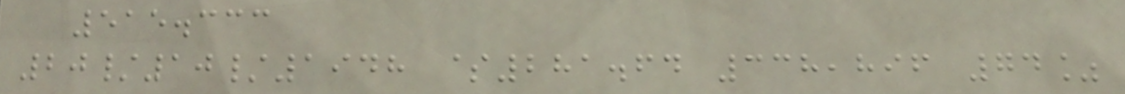515.333
20/10/1948 $281.64 338,896 74%
